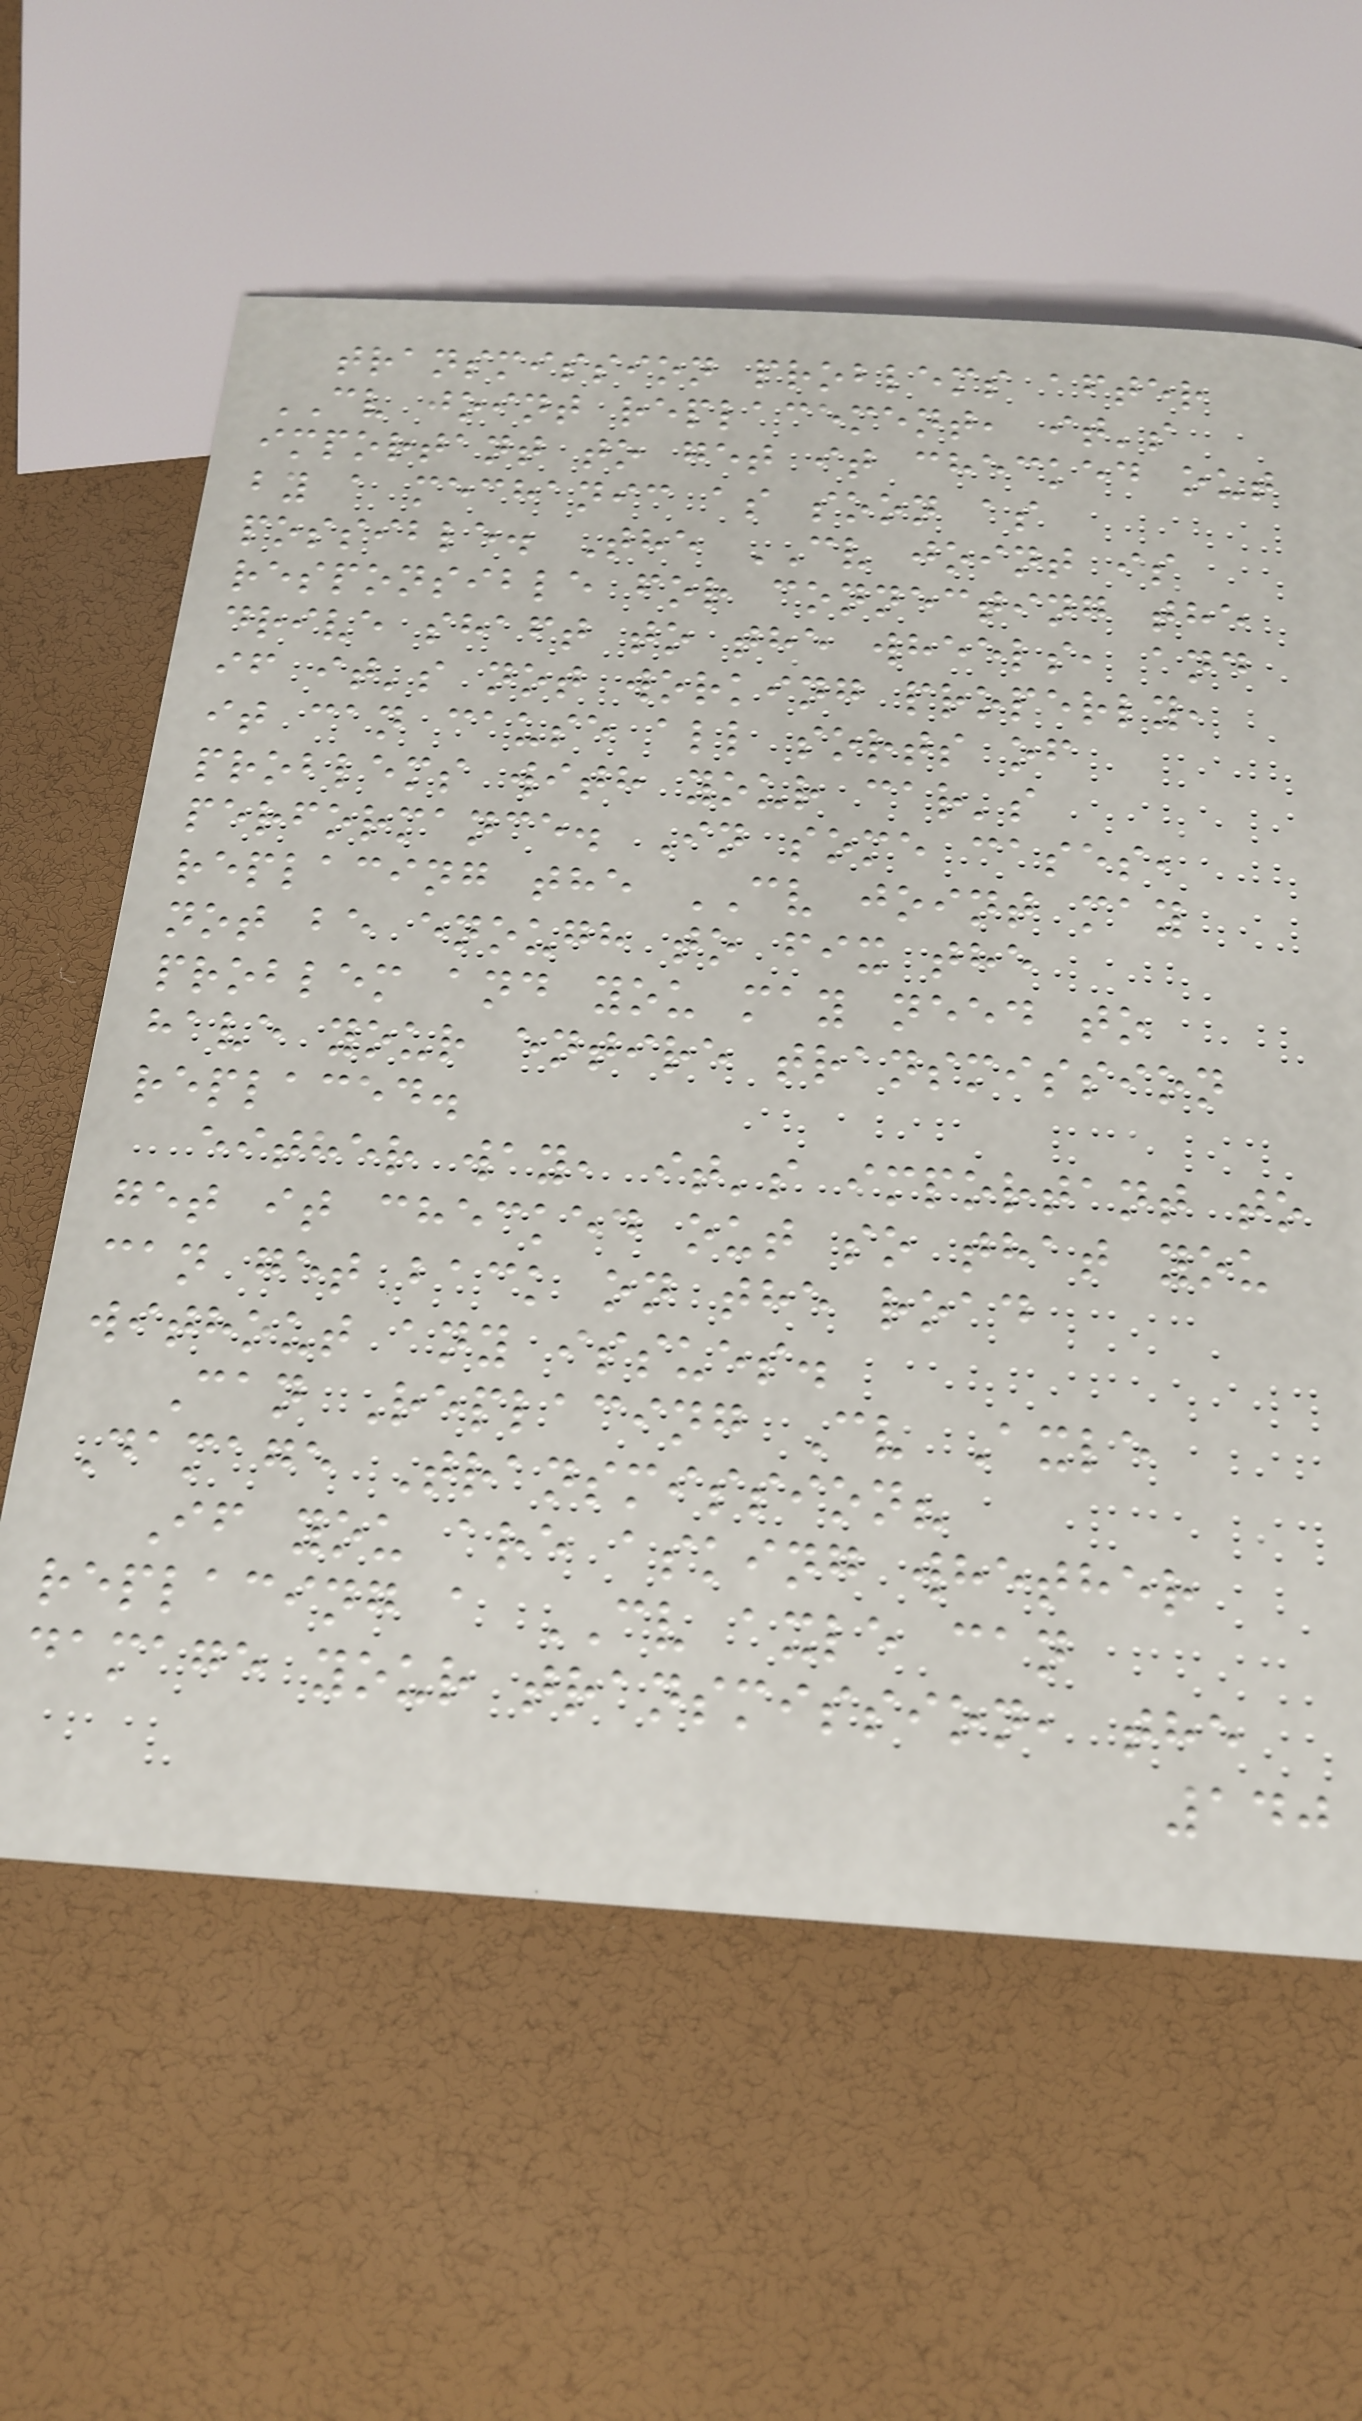transmission problems after
CV joint replacement, it's
important to get it checked out
by a mechanic as soon as
possible. The CV joint is
responsible for connecting the
drive shaft to the wheels, and
if it's not working properly,
it can cause all sorts of
problems with your car's
performance. In some cases,
replacing the CV joint may
not be enough to fix the
problem and you may need to
have your entire transmission
replaced.
either way, it's important to
get it checked out so that you
can get back on the road
without any issues.
Can Replacing Cv Axle
Damage Transmission?
If you are asking whether
replacing a CV axle can
damage your transmission, the
140
